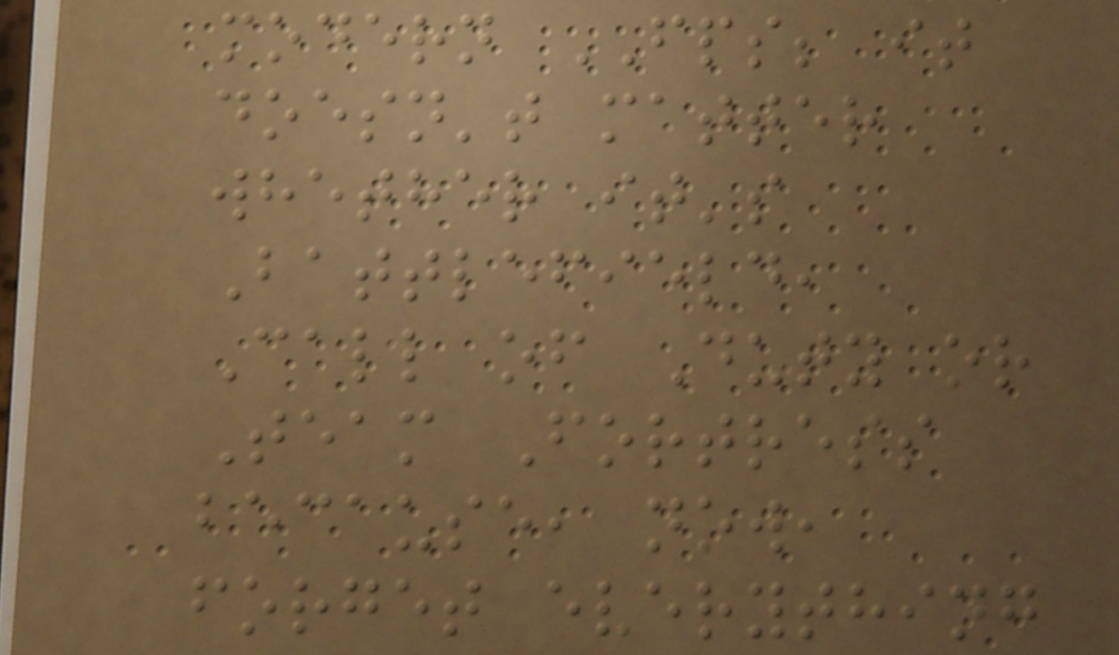modern FPS; it
doesn't matter
whether it's
Battlefield,
Call of Duty or
Team Fortress
because, now,
forget everything
